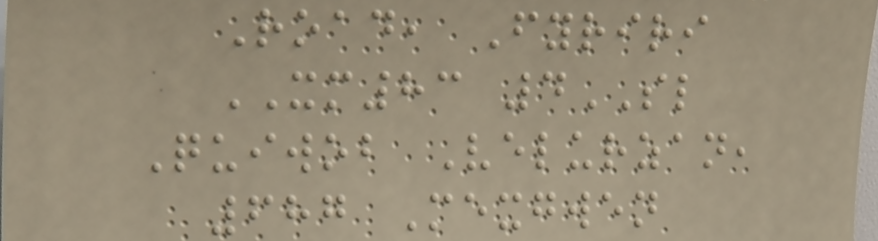Road, Fyriri
XM83 4SL
Quiwob Velurzan,
687 Mexgwen
